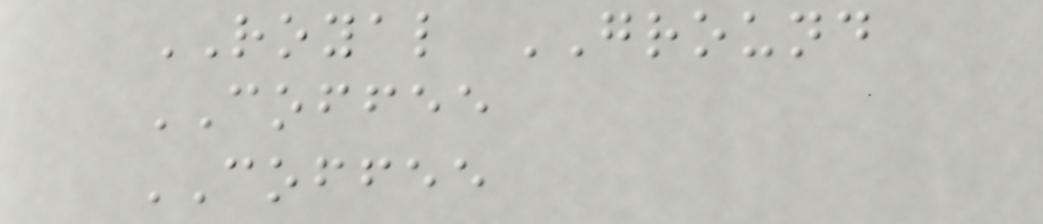ROYAL GROUND
COFFEE
COFFEE
